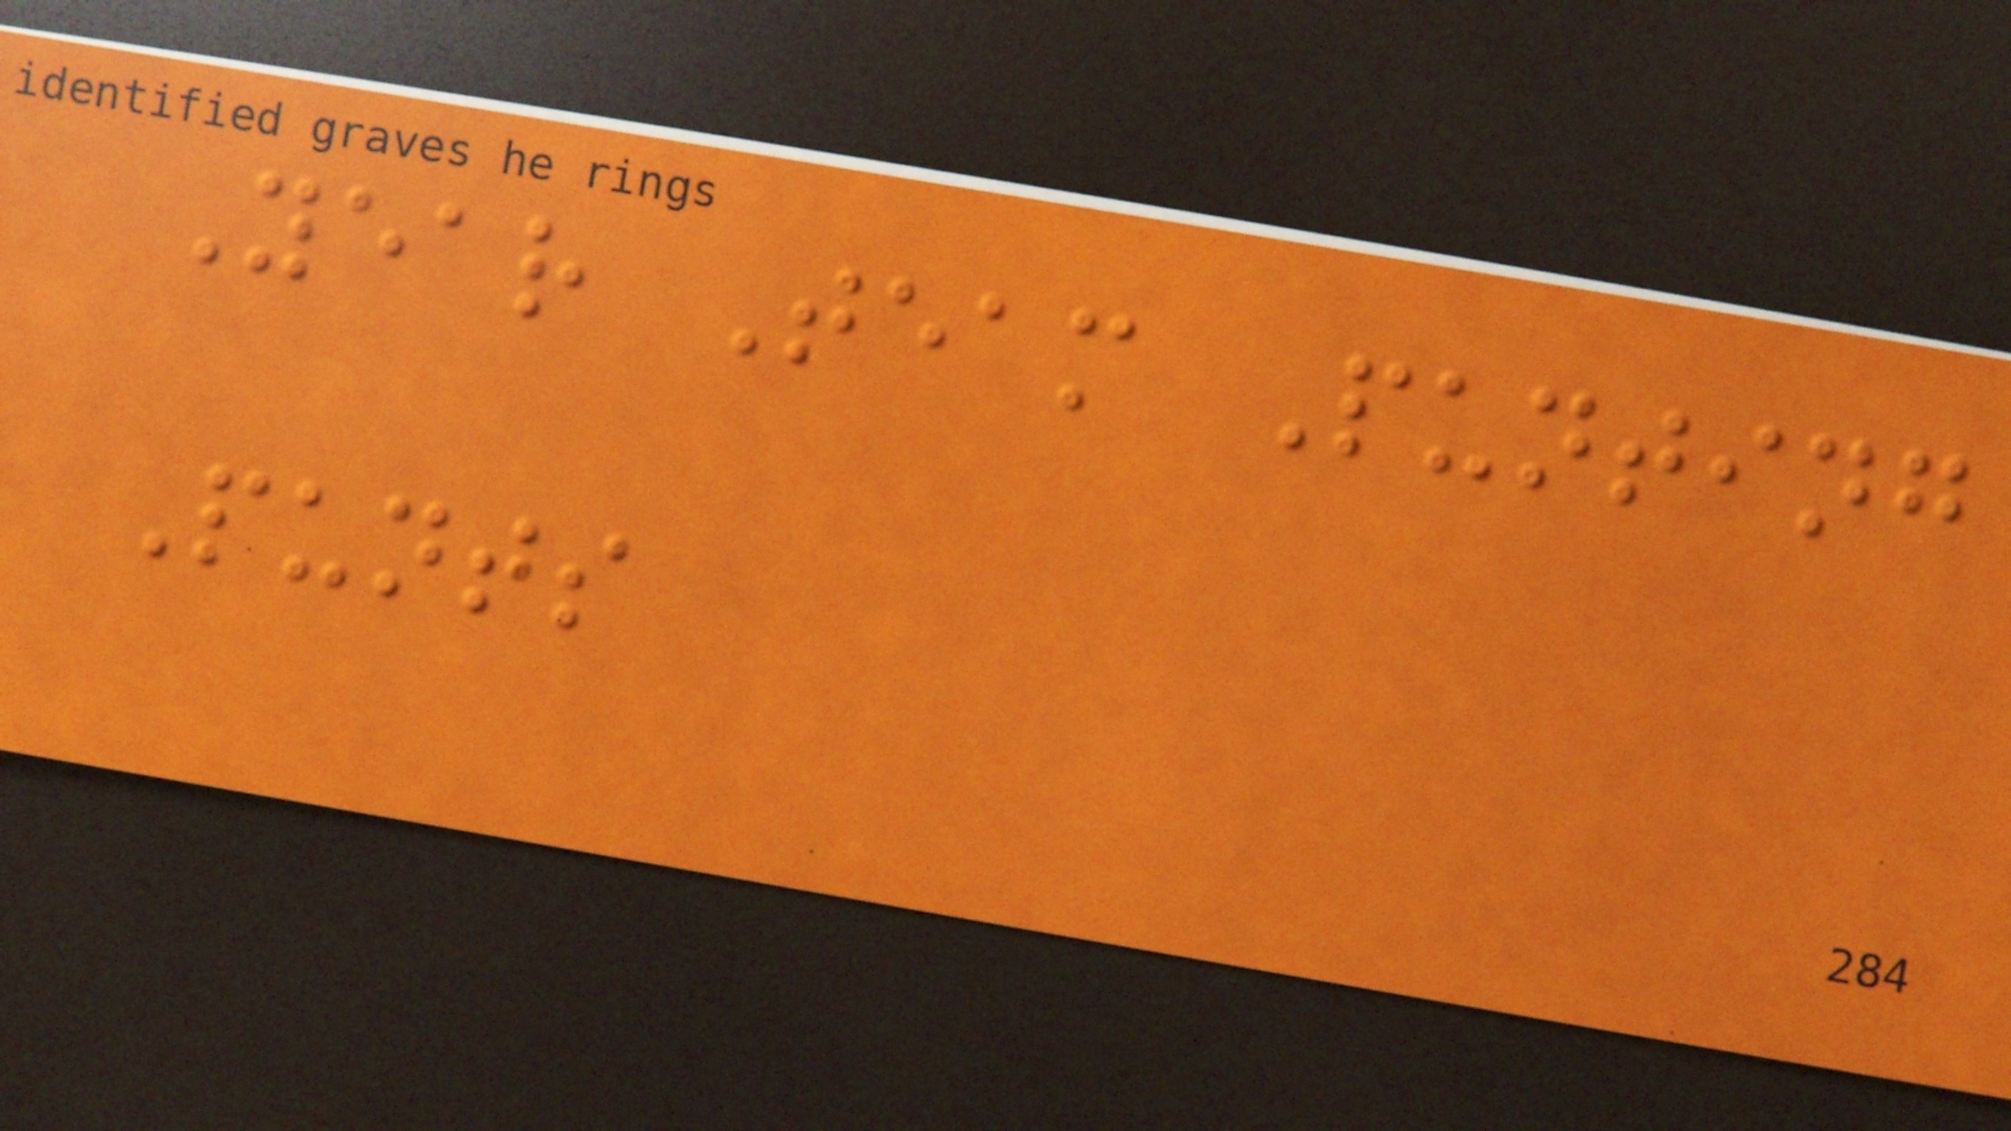Year Team Punting
Punts
